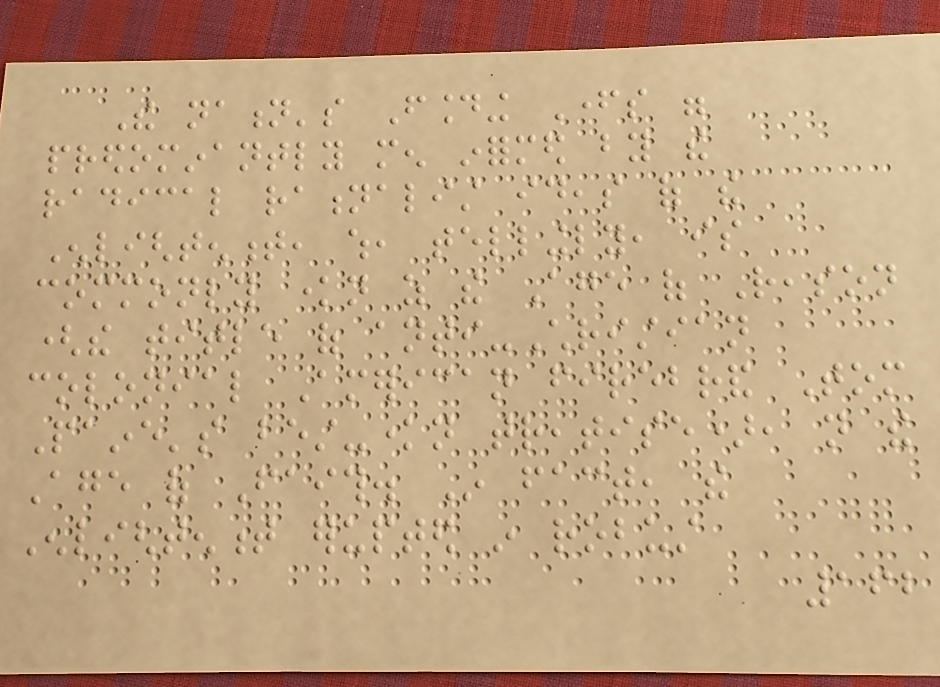The nation's Founding Fathers were
predominantly men informed by the
radical rationalist ideas of the
Enlightenment, which, tellingly, is
commonly known as the Age of Reason
(the title of anti-Christian
colonial American firebrand Tom
Paine's best-known treatise), not the
Age of Faith. In fact, the
Enlightenment erupted in robust
162
